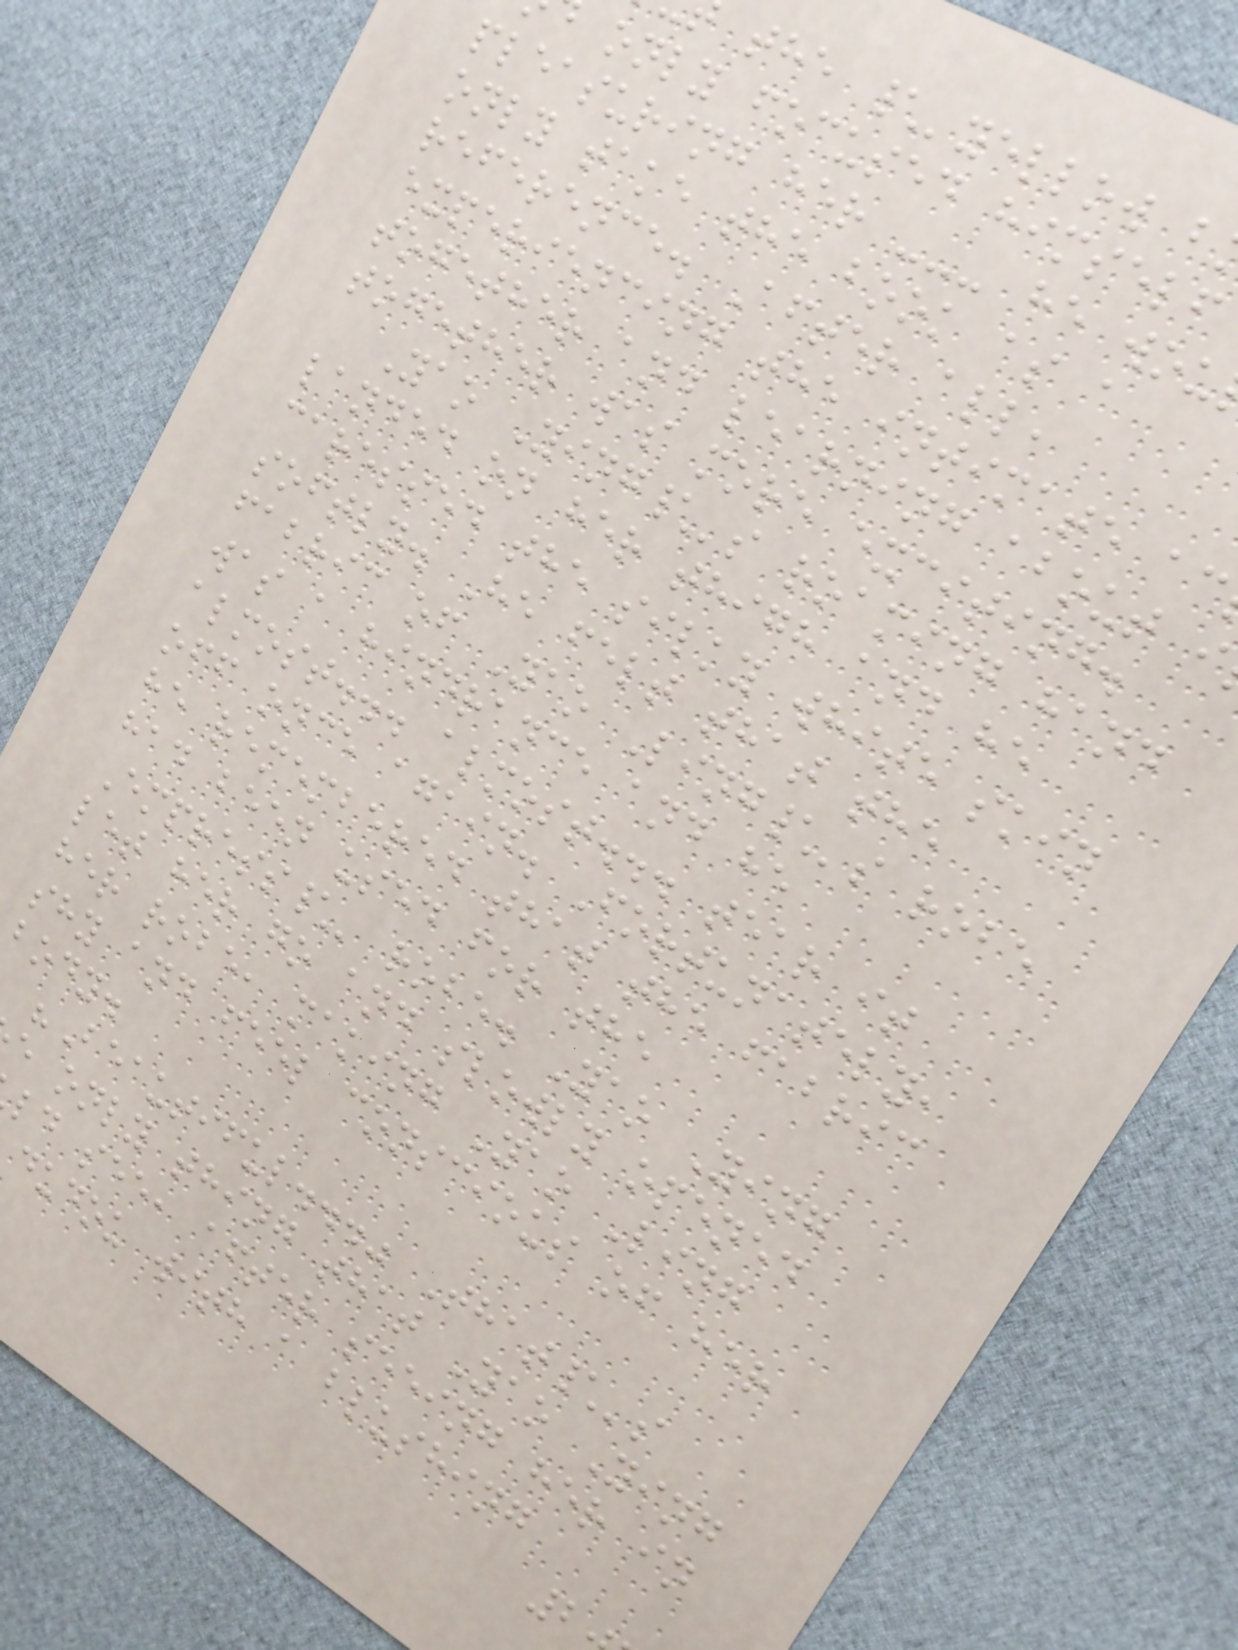the \'yellow b
only focused himself
pleasuring her --- he wou
only take the book as a
reference. After all,
experiencing the intimate ac
together and learning about i
together was more exciting.
Yao Ying\'s roaming hand
landed on her thigh and he
caressed the silky white skin
softly. He felt that the
fabric of Yao Ling\'s robe
was a hindrance and he
almost... almost... tear it
off once again. Fortunately,
he remembered that the fabric
had been used for the
Empress\' robe. Yao Ying
let her go and slowly opened
her robe, making Yao Ling
shy and feel conscious of her
body.
"Beautiful..." That\'s
e only thing that Yao Ying
ld see, after seeing her in
dudou with a blushing
